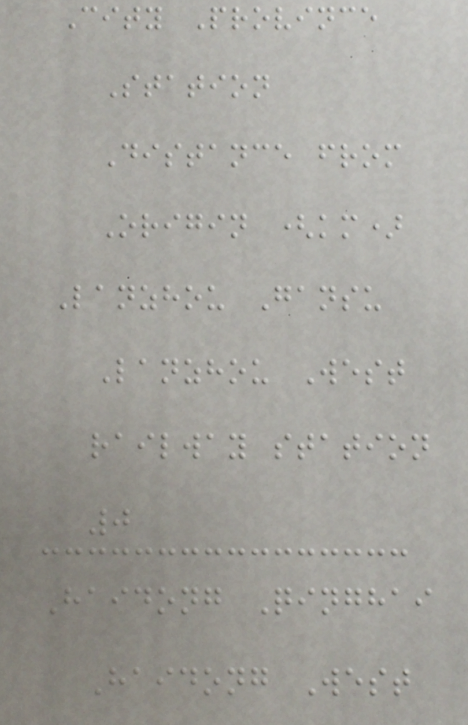City Province
Station
Distance from
Origin (km)
Lanzhou Gansu
Lanzhou West
railway station
0
Haidong Qinghai
Haidong West
